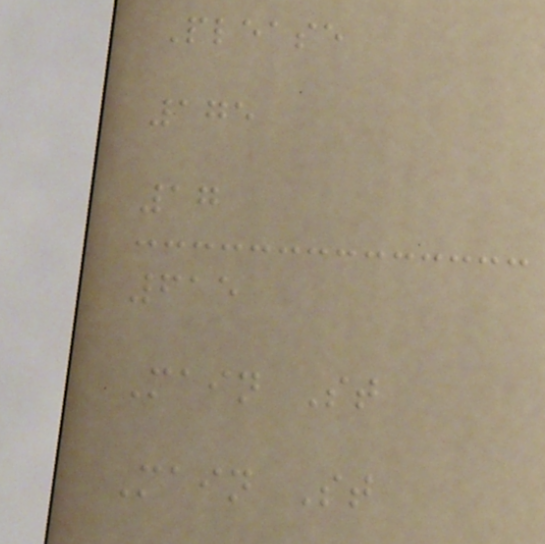Please
175
17
615
Main St
Main St
